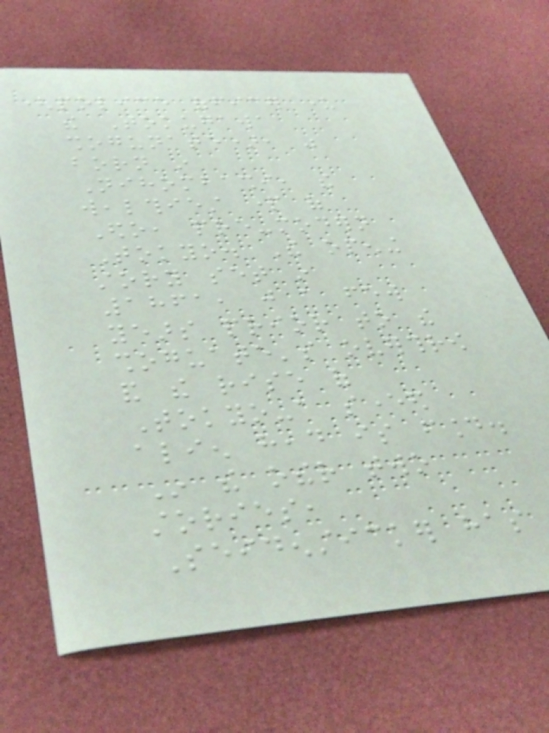(police officer under
the Tokugawa
shogunate), was
born in
Nihombashi, the
wealthiest part of
Edo, pre-modern
Tokyo. The opening
story set in
1861, just a few
years prior to the
shoguate's overthrow
and the rise of
Tokyo-a severed
alien head is found.
In the other two
stories,
Seidensticker has
